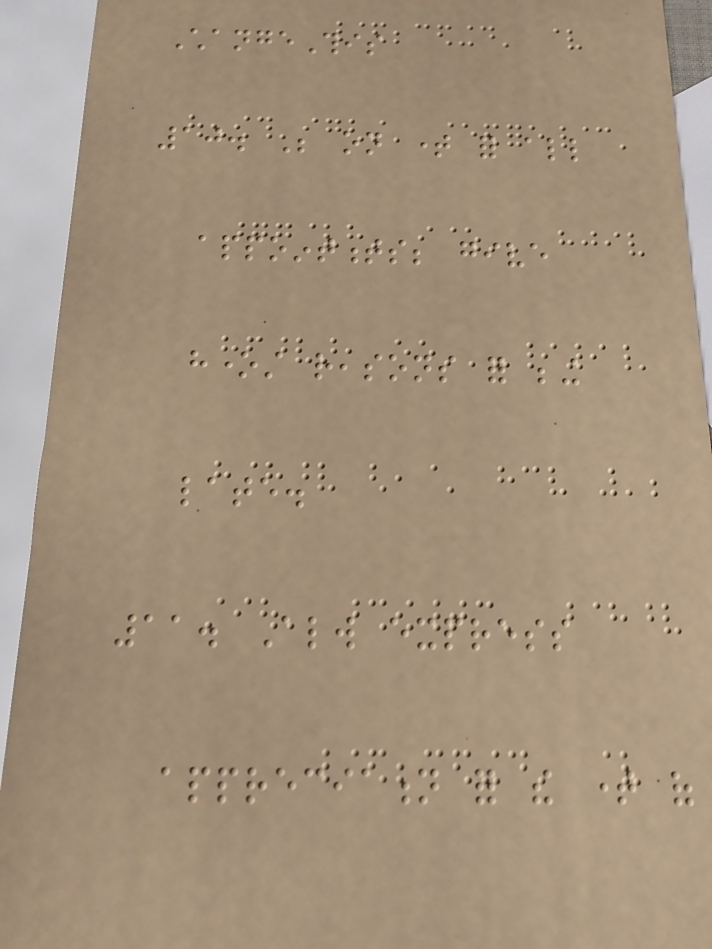ChangeThis
10. Be on time for all
appointments; give
honest reasons for being
late.
11. Always express
appreciation for the time of
